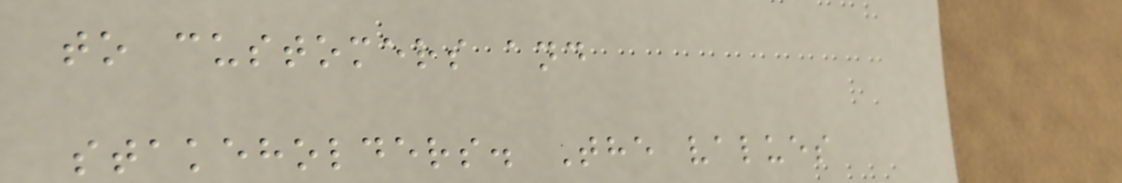to customers and
stakeholders. The values
